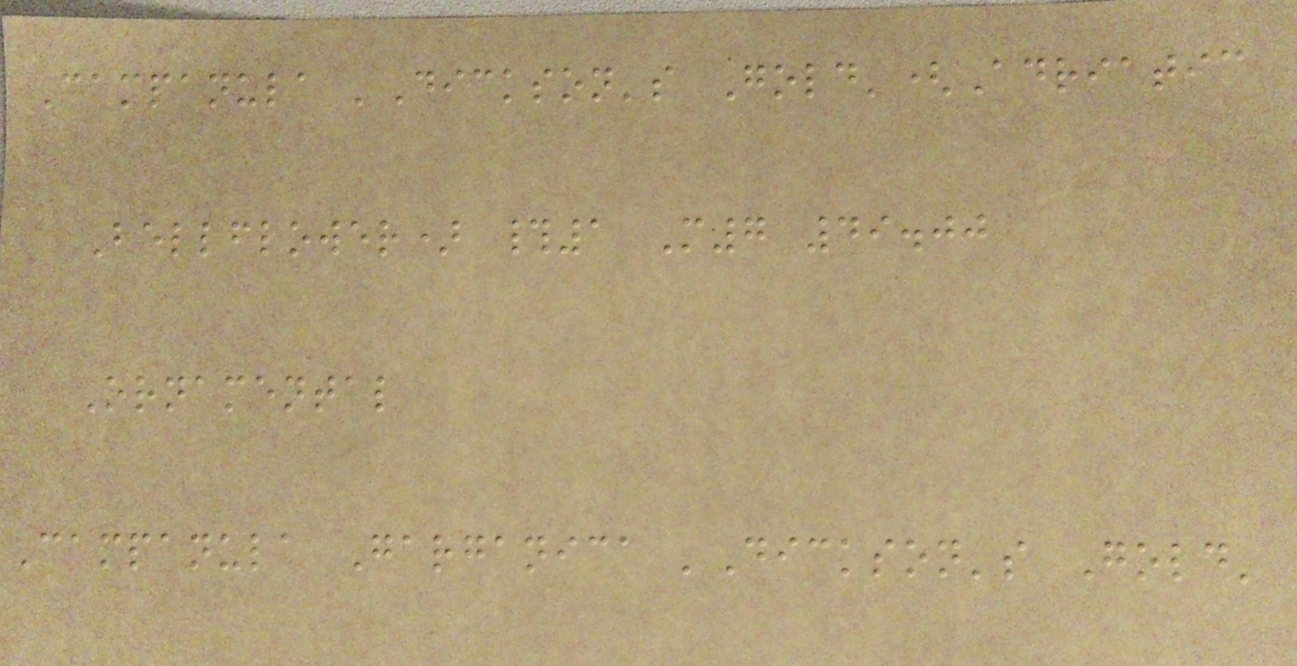Campanula 'Dickson's Gold'(Adriatic
Bellflower) #1 M7 49.00
Ornamental
Campanula Garganica 'Dickson's Gold'
